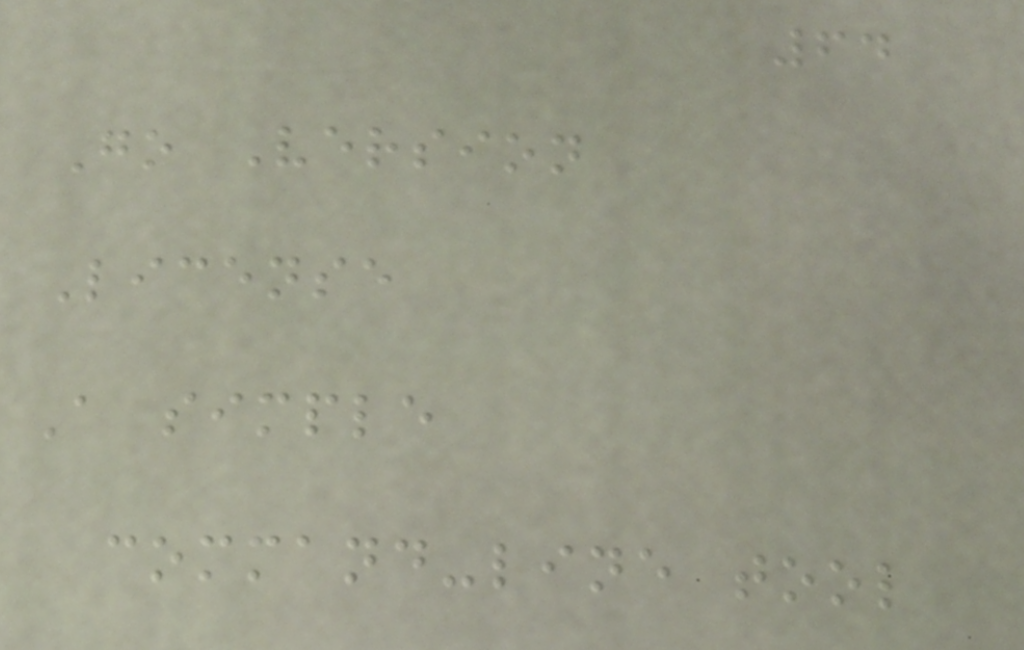64
Go Version
License
A simple
command-line tool
